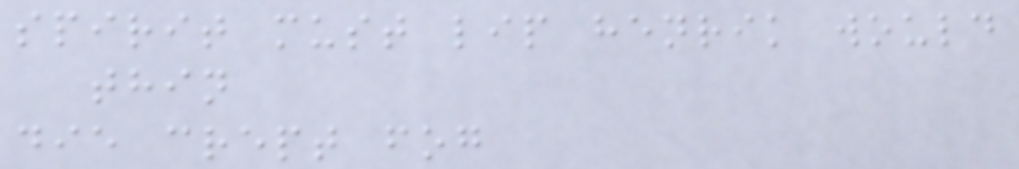spirit must lip henrik would
thin
die crept fog
